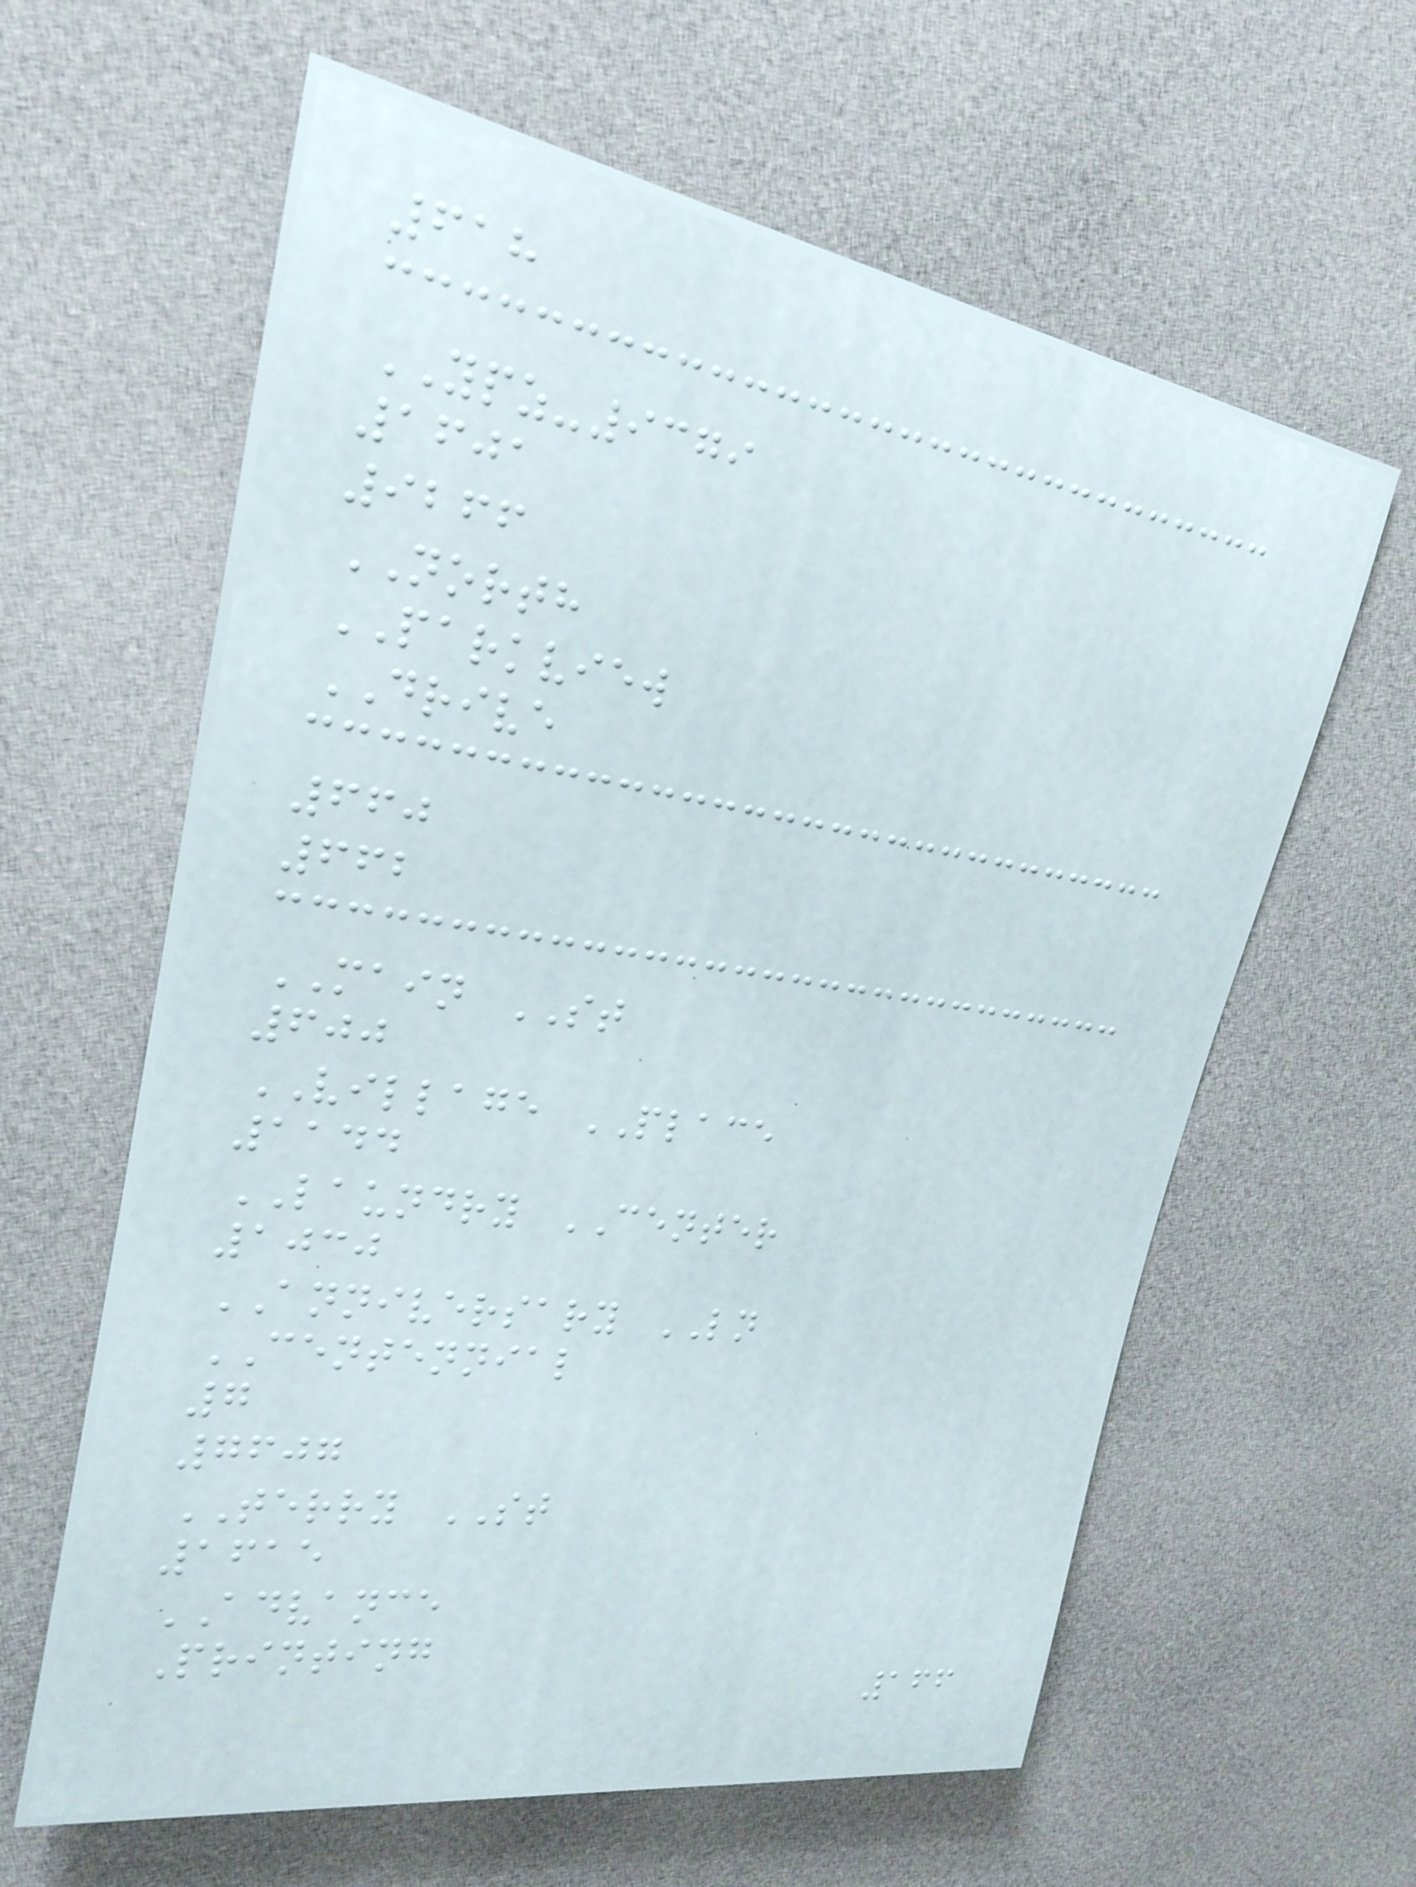618
YPZ-9379
1601
9266
NORTH
PARKVIEW
DRIVE
660
662
MAIN ST
600
VILLAGE PLACE
1144
LAUNDRY CENTER
1030
ANNIVERSARY LN
CENTENNIAL
7
7607
TERRY ST
1615
ADVANCE
Printing
166
